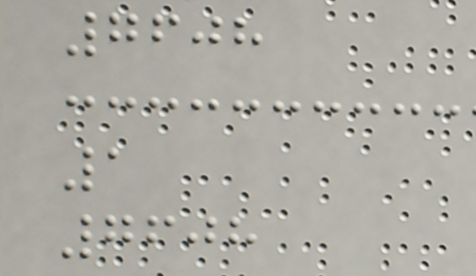7608
1
7608
